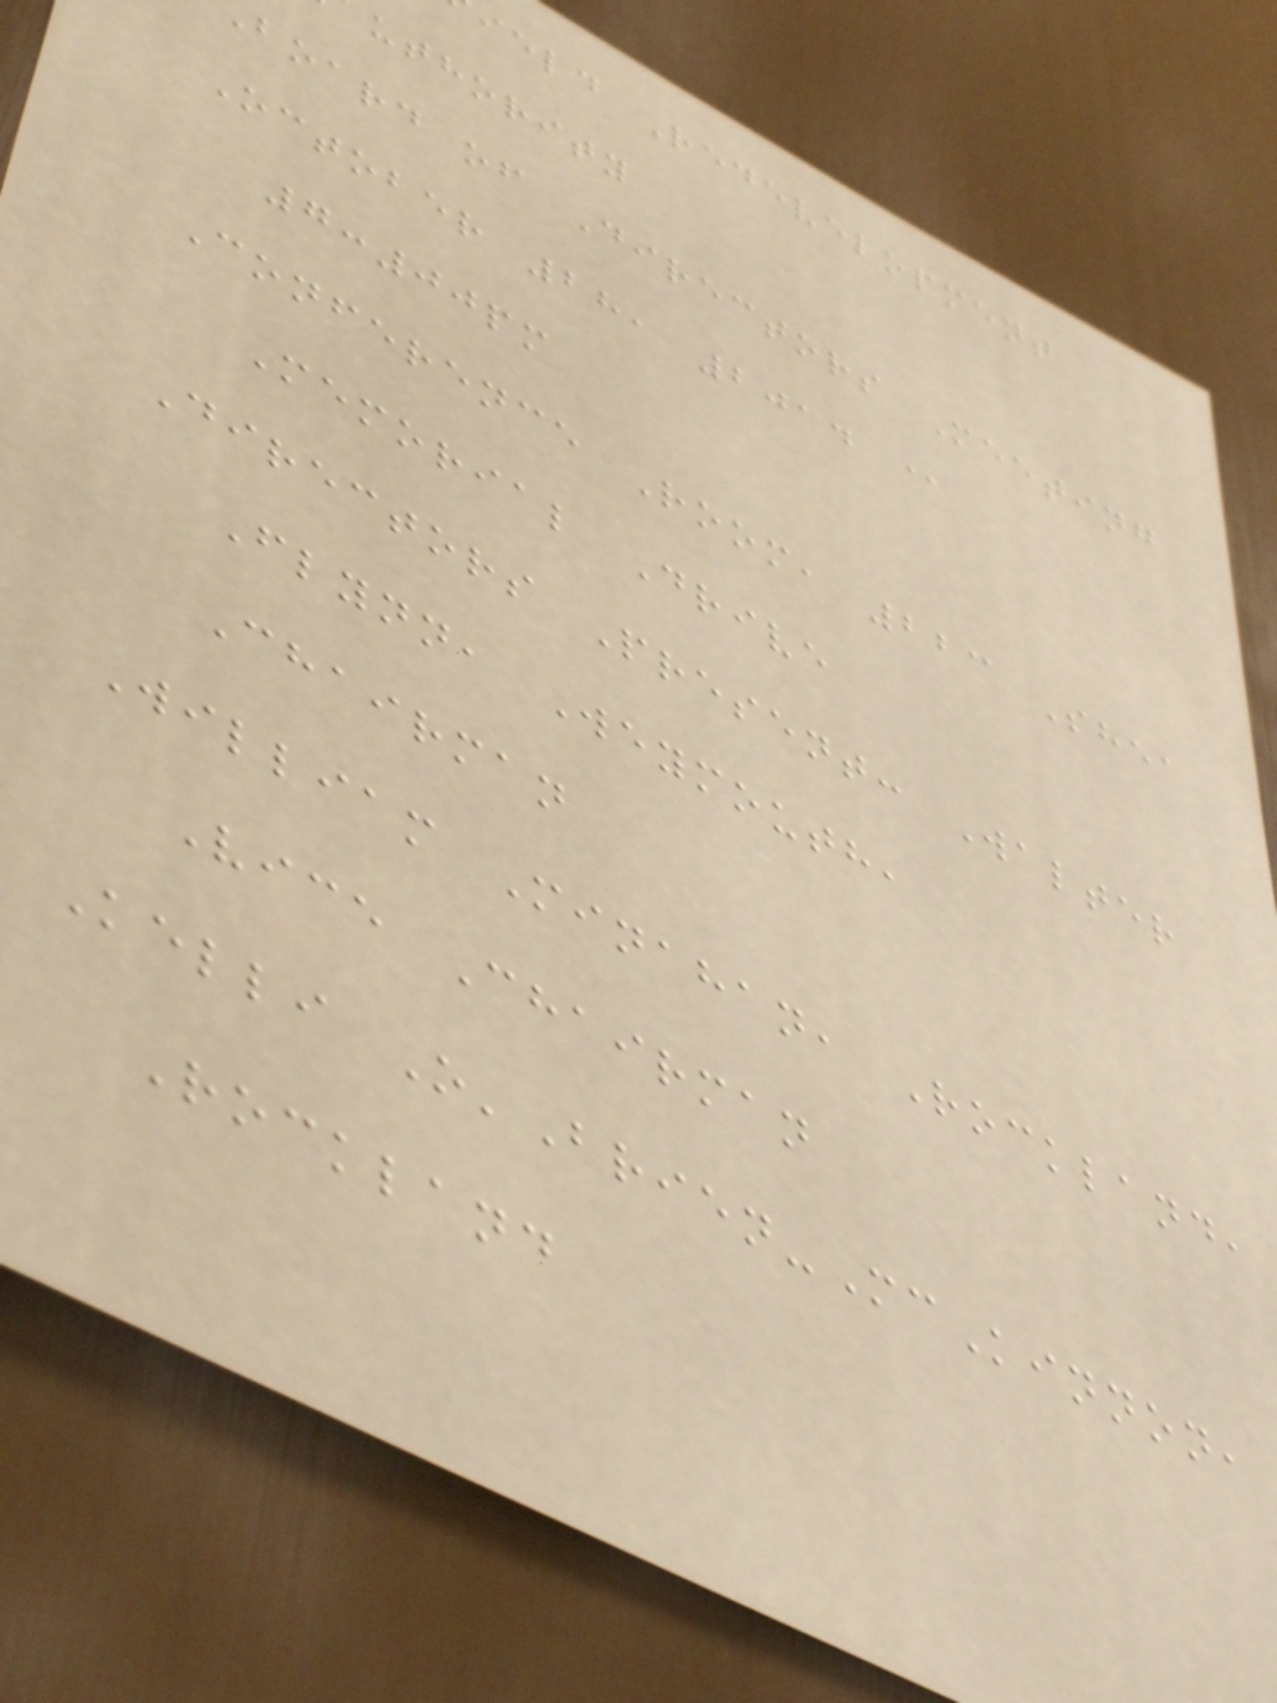ield Redevelopment
uthority
board of Directors Meeting
October 28, 2014 @
7:00pm
Conference Room, 223 Shea
Memorial Drive
Directors Present: Walter
Flynn, Weymouth,
Chairman
William Minahan, Rockland,
Vice Chairman
Kelli O'Brien-McKinnon,
Rockland
